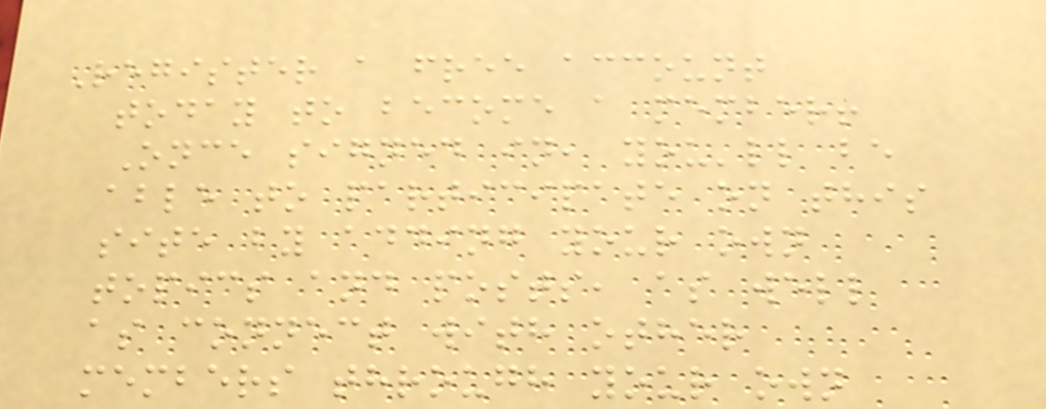Register a free account
today to become a member!
Once signed in, you'll be
able to participate on this
site by adding your own
topics and posts, as well
as connect with other
members through your own
